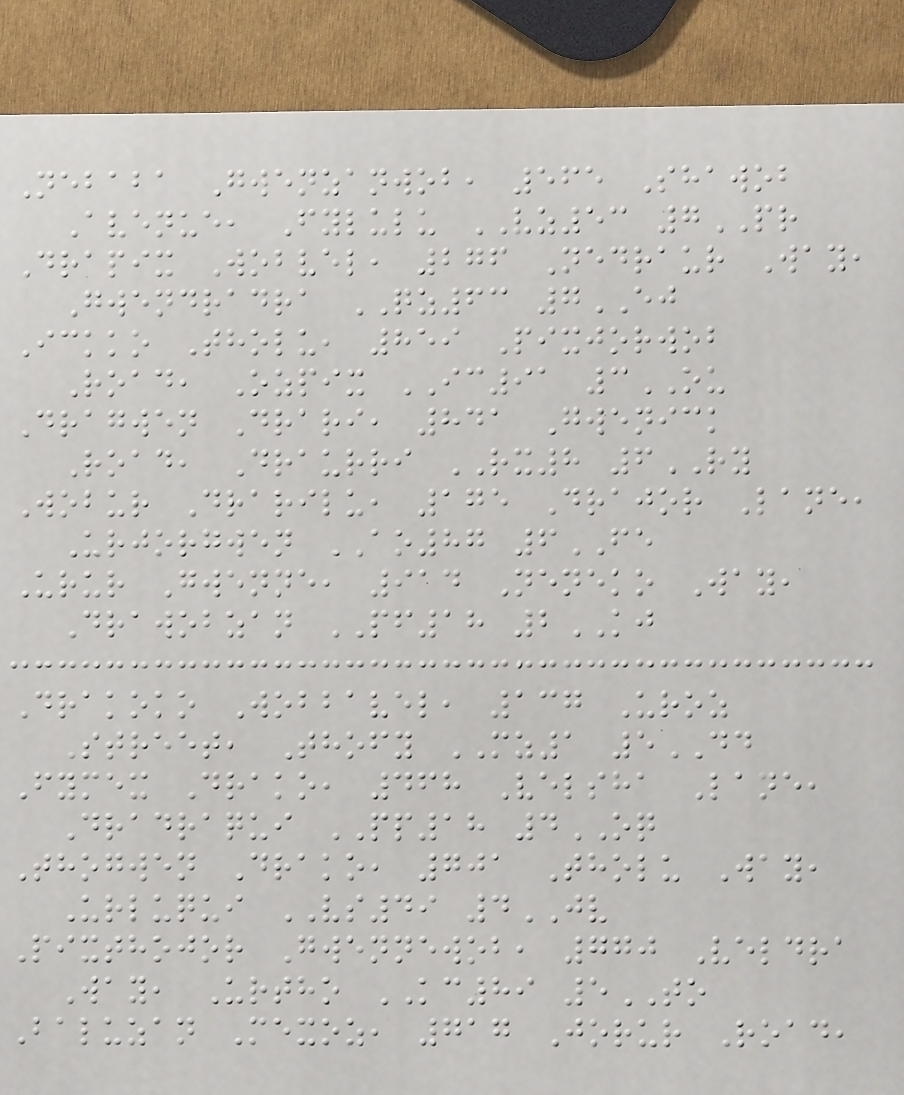Nebaba Gwenzanwob, 565 Shawob
Avenue, Fylulu VZ53 7PR
Drapix Wobvel, 276 Nedraur Way,
Gwendradra QZ63 7EJ
Ickko Tholu, 859 Pixjorwob
Road, Ozpix IC91 3OU
Dragwen Drari, 841 Gwenick
Road, Draurri RX8 6RY
Wobur Drarilu, 175 Drajor Lane,
Urjorgwen AO87 6FE
Urur Gwenne, 914 Neneko Way,
Drawobzan PF18 2KJ
Drakoko Wobbavel, 137 Uroz
Street, Thofy MZ1 5DD
Fymex Drako, 468 Velsha Lane,
Dradraqui PP18 4OQ
Thogwen Drako, 701 Tholu Way,
Urluqui VS49 4JV
Pixthojor Gwennewob, 770 Veldra
Way, Urtho KC89 5TO
Baluzan Mexoz, 717 Jorur Road,
